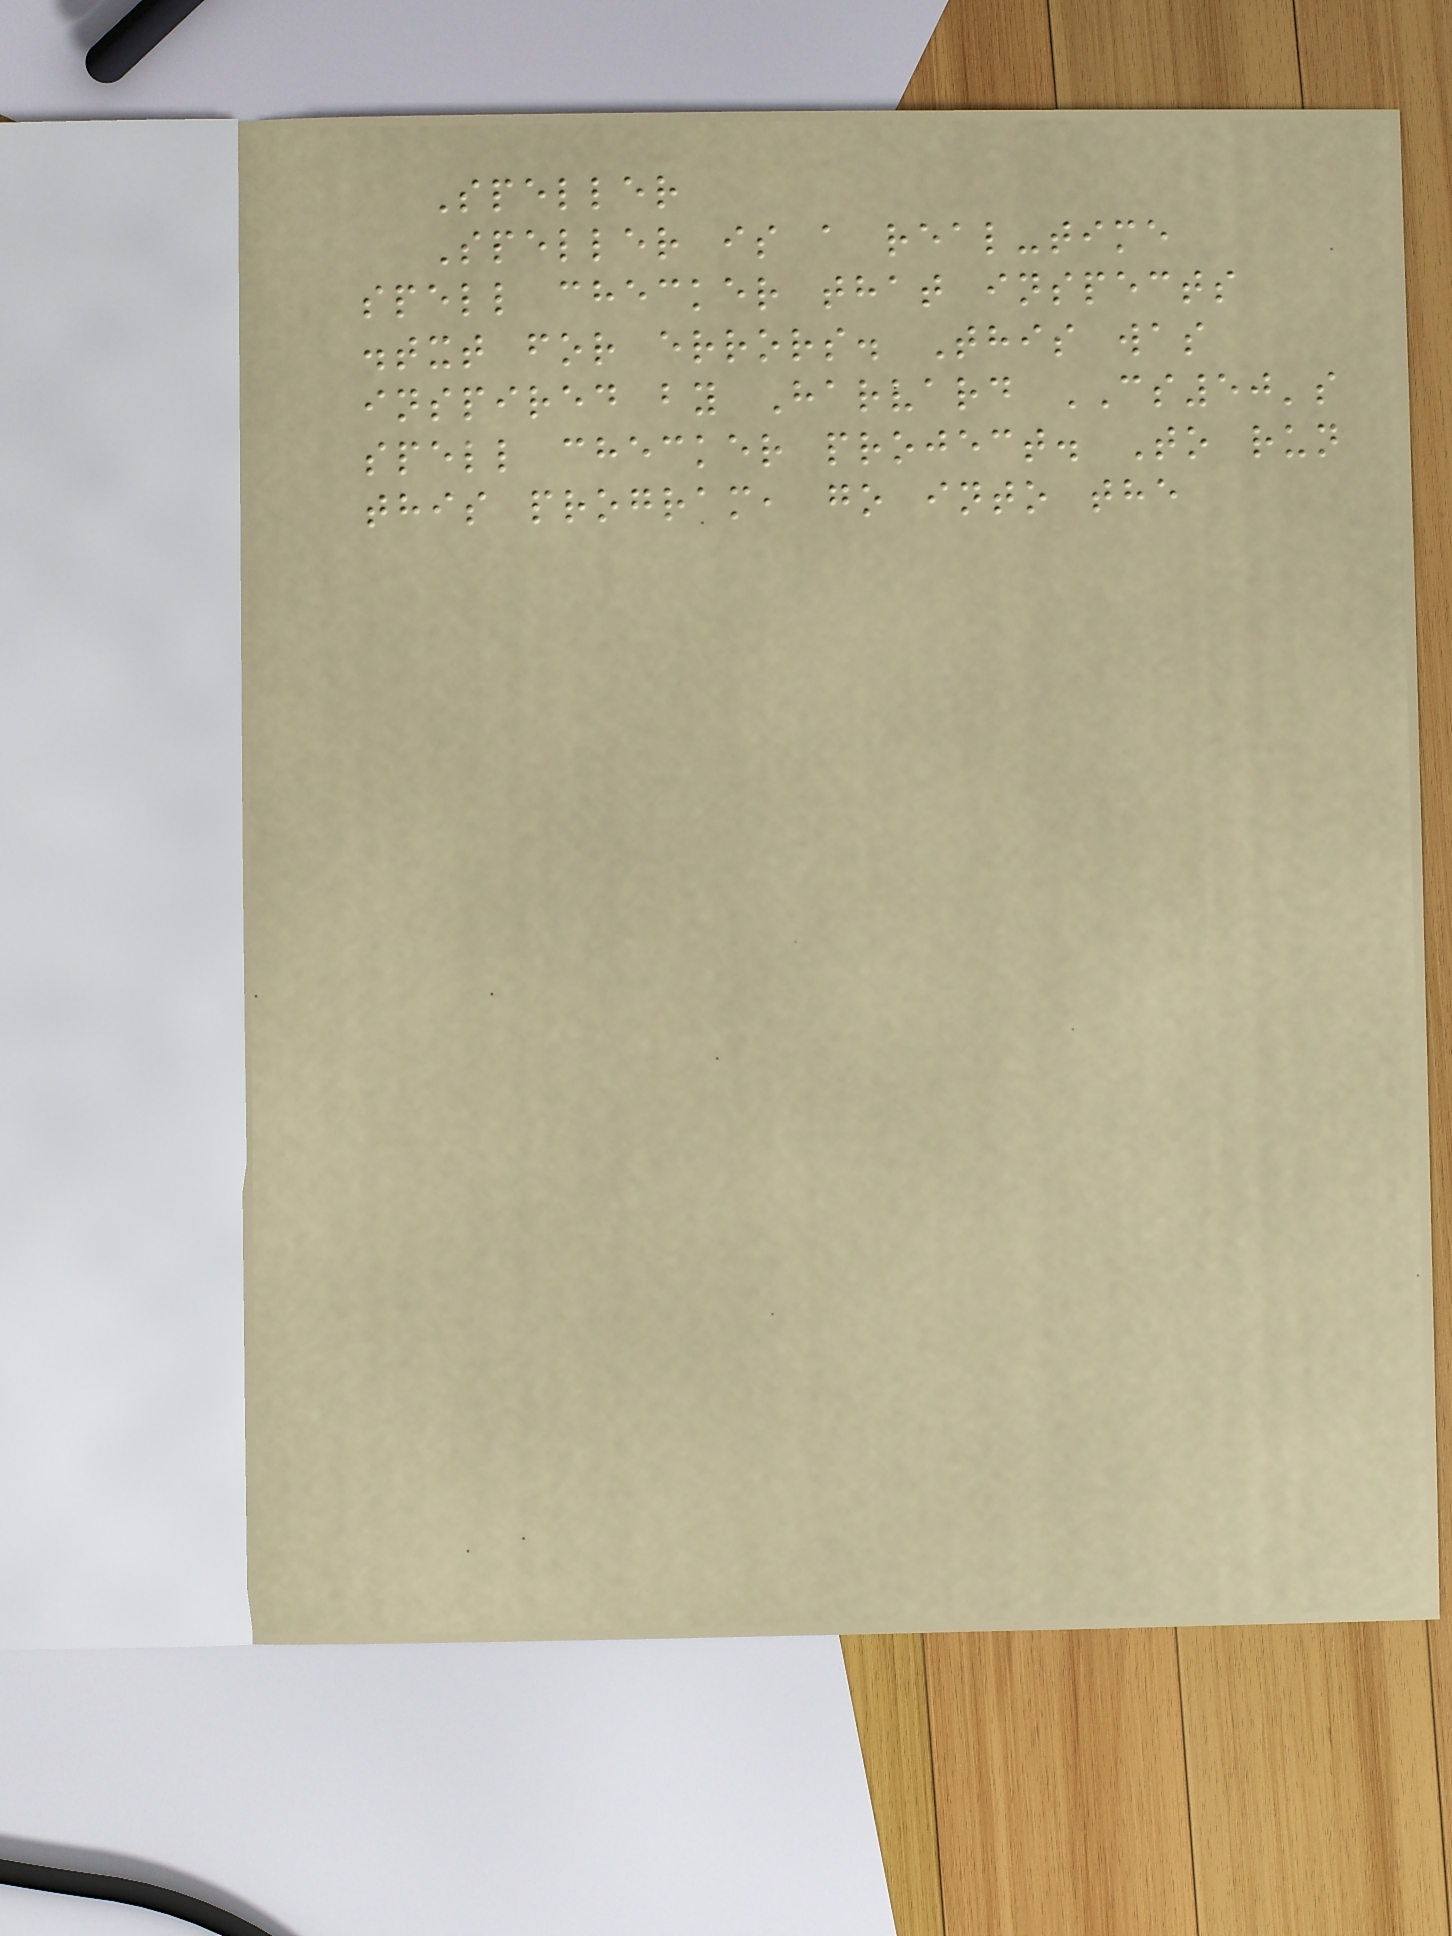Speller
Speller is a real-time
spell checker that inspects
.txt for errors. This was
inspired by Harvard CS50's
spell checker project. To run
this program, go into the
